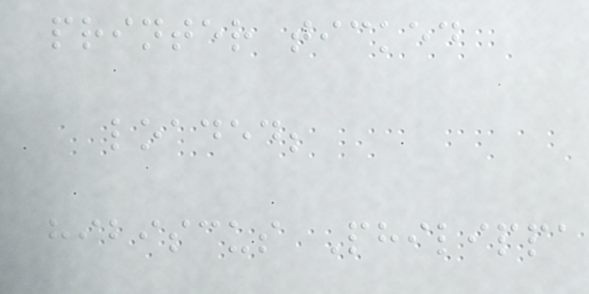printer ticked
loaded;
hibiscus Philippa
